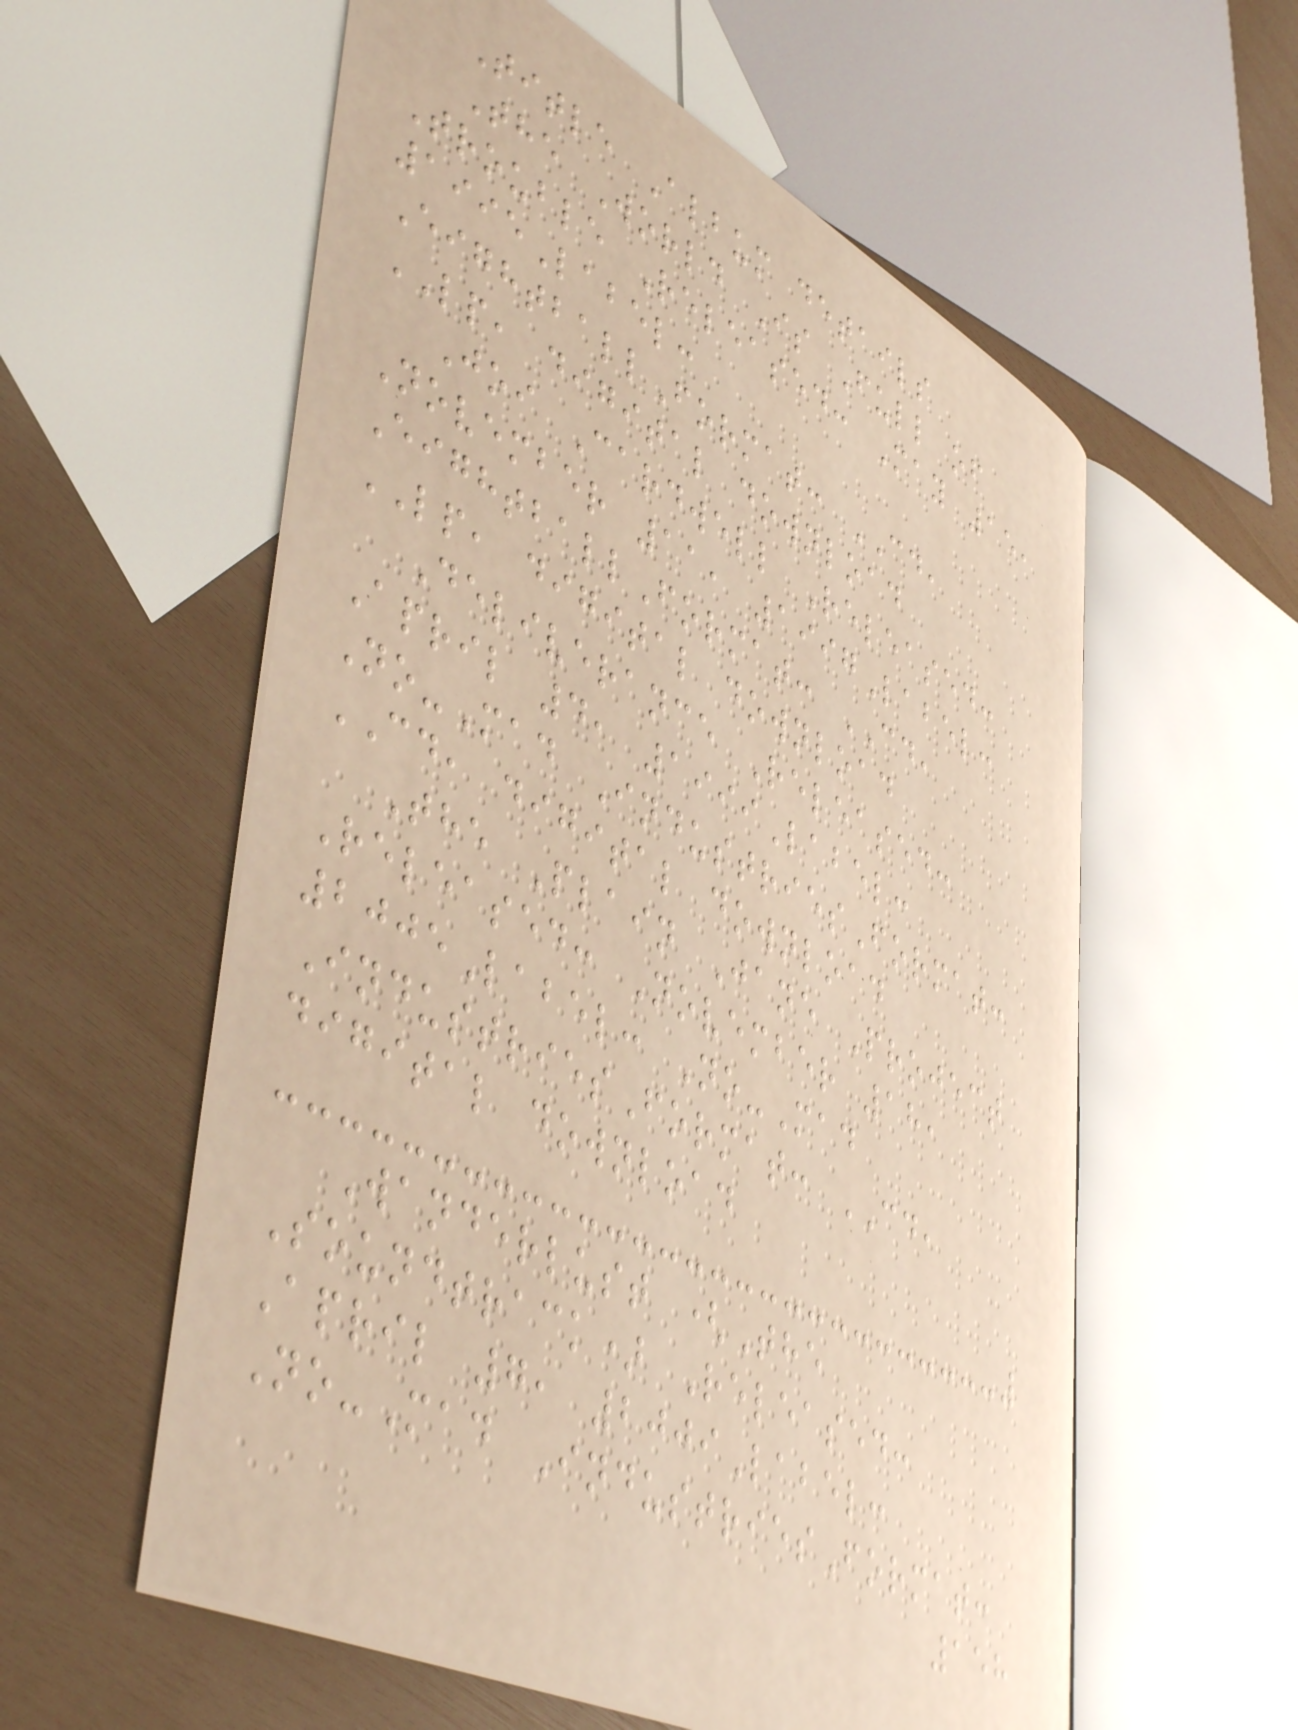Title Album details
The World Is Full of
Trouble Released: May 15,
1995Label:
EightballFormat: CD,
LP, digital download
Joi Cardwell Released:
November 11, 1997Label:
EightballFormat: CD,
LP, digital download
Deliverance Released:
April 4, 1999Label:
No-Mad IndustriesFormat:
CD, digital download
The Plain Jane Project
Released: November 18,
2005Label: No-Mad
IndustriesFormat: CD,
digital download
Wanderlust (The
Soundtrack) Released:
April 7, 2009Label:
No-Mad IndustriesFormat:
158
